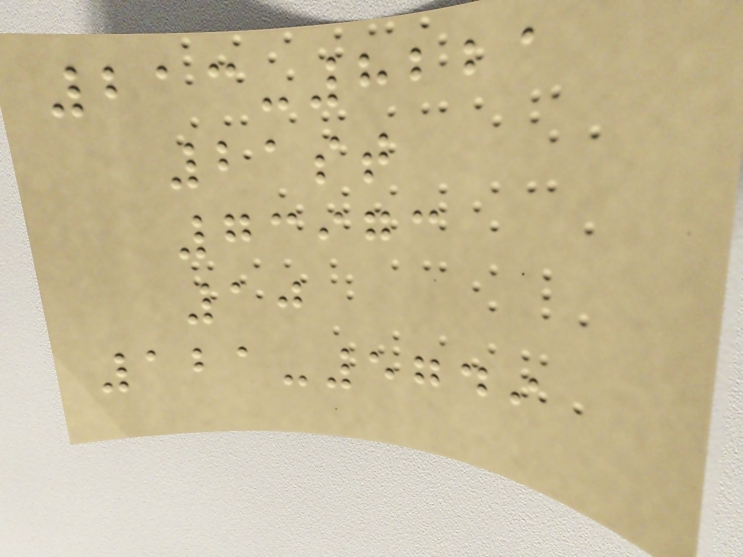213-8221
21st
73973
10
121-5749
